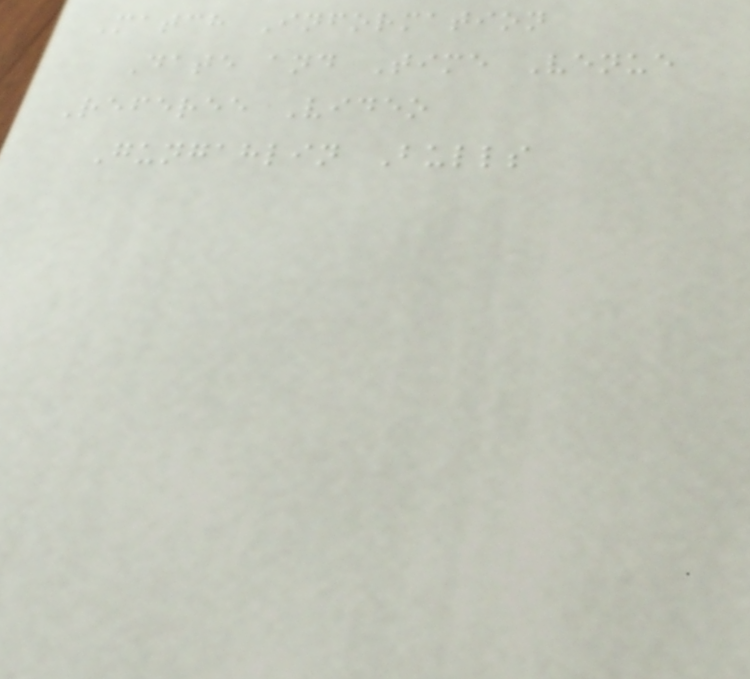Match Information
Date and Time Venue
Referee Video
Gungahlin Bulls
